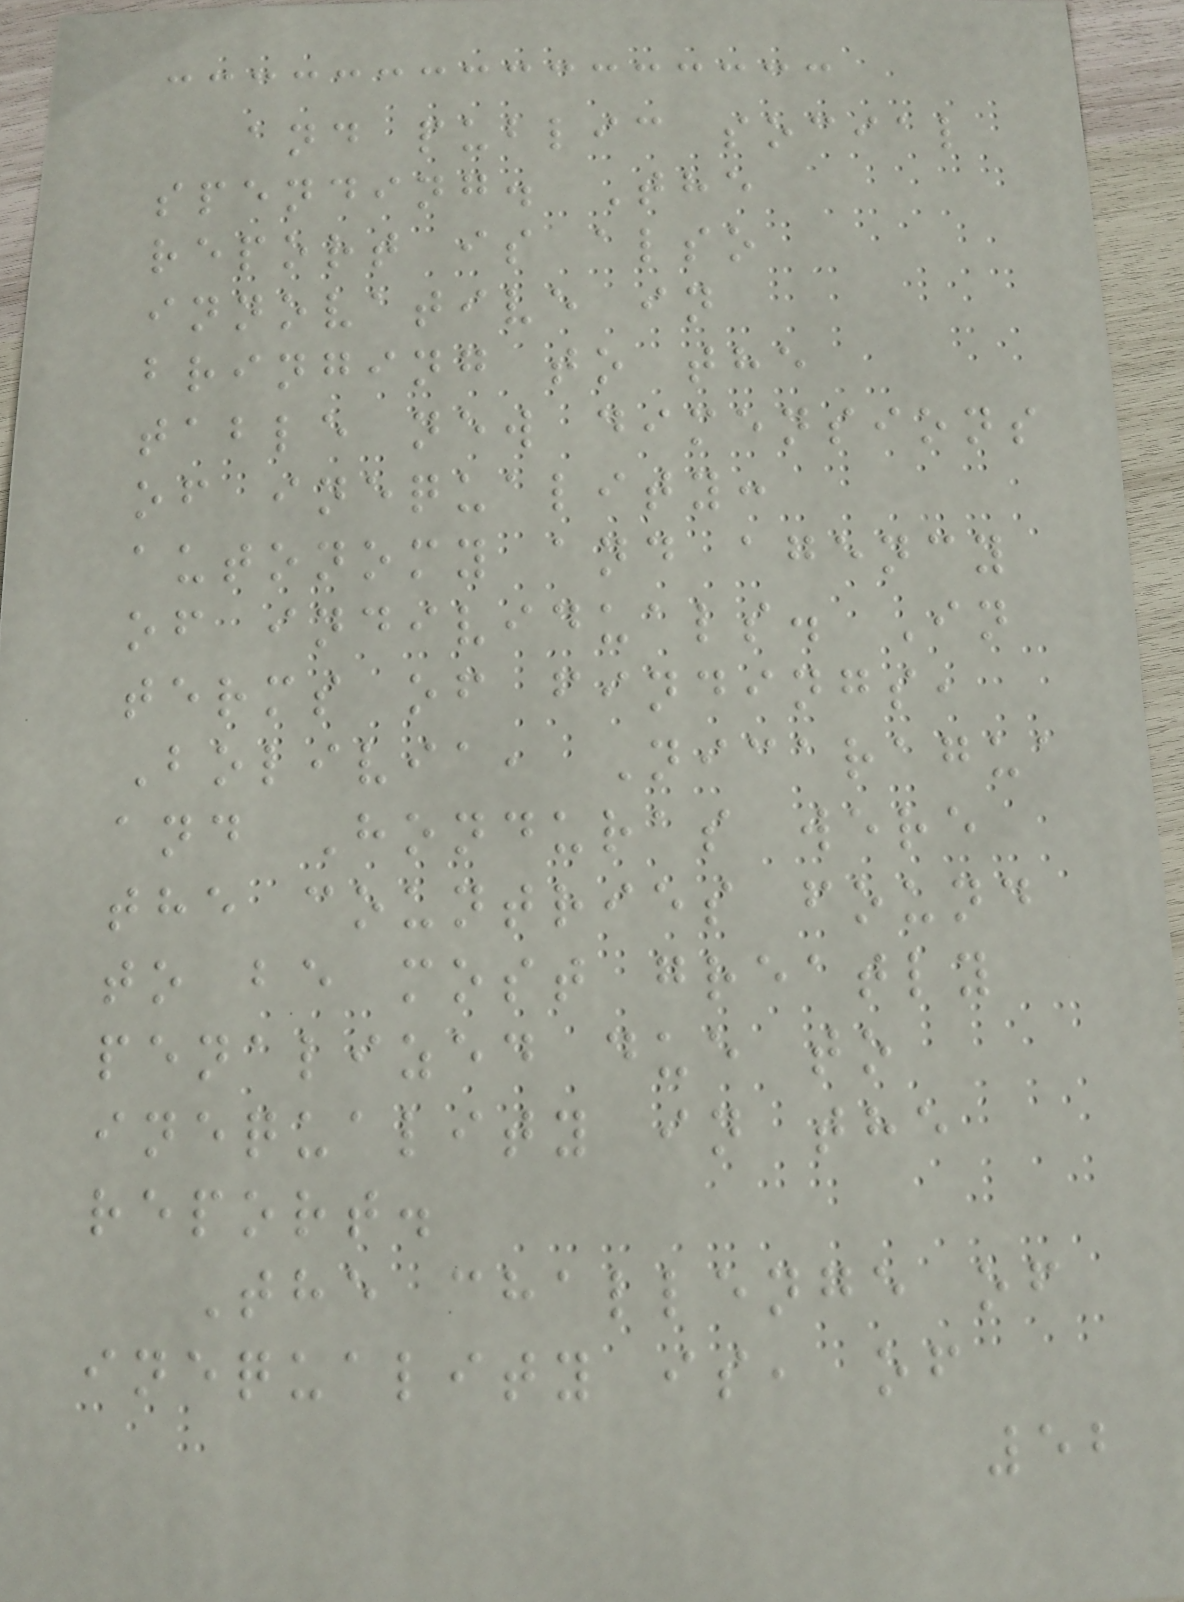and public social
spending. The
report is also
innovative in
bringing to the
table new dimensions
of inequality:
autonomy and agency
of individuals. In
terms of findings,
Bolivia, Nicaragua
and Honduras were
the countries found
to be most greatly
penalized due to
inequality in the
report.
The challenge of
inequality is, of
52
